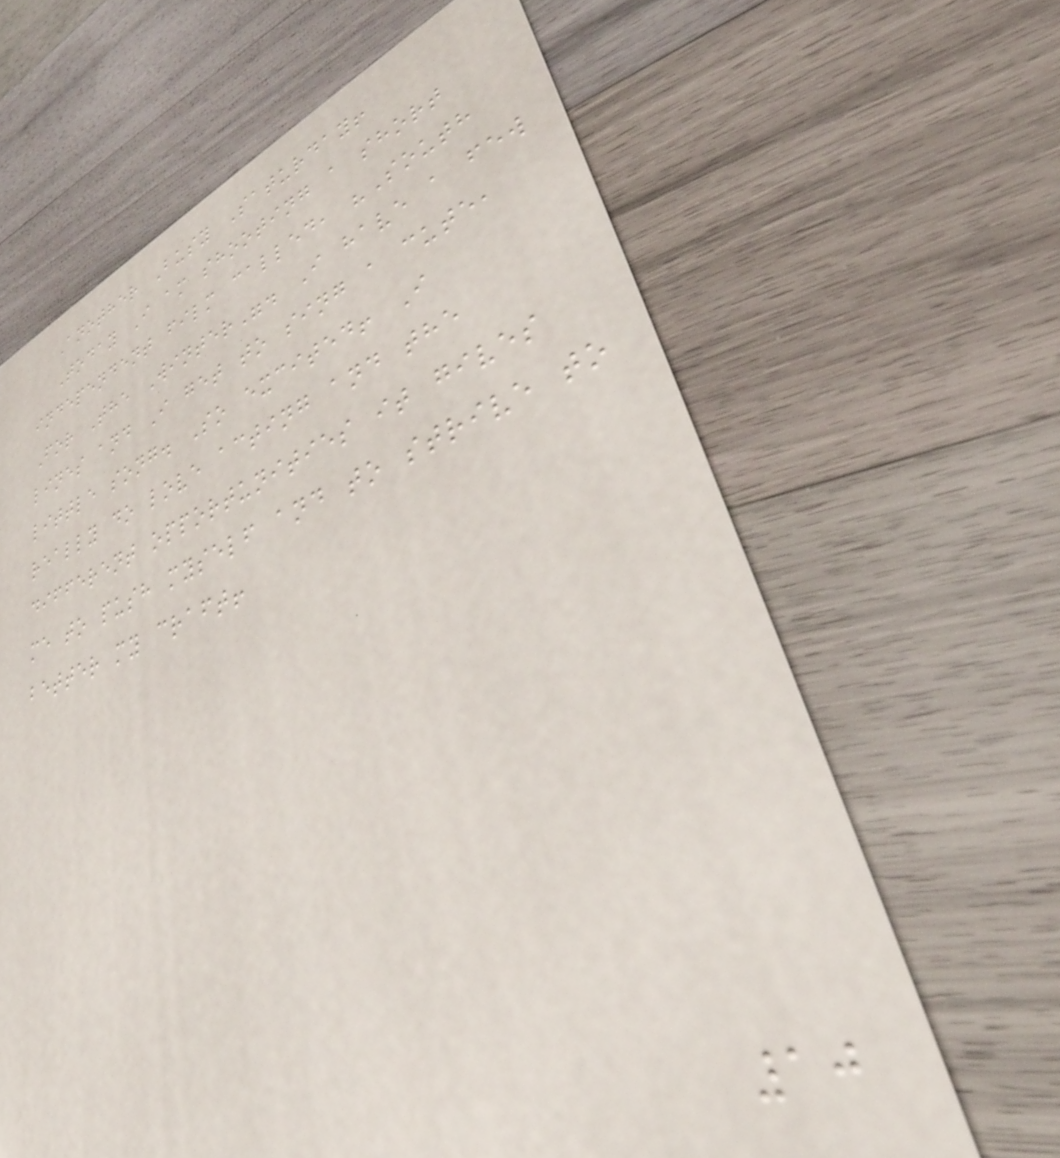Another Busy Saturday!
Today I am shooting a short
independent film called, "South
For The Winter". I have a few
lines and I get to sing a cute,
little song. So excited! I
really do love acting and the
different opportunities it gives
me to push myself and to strive to
better my craft!
10
